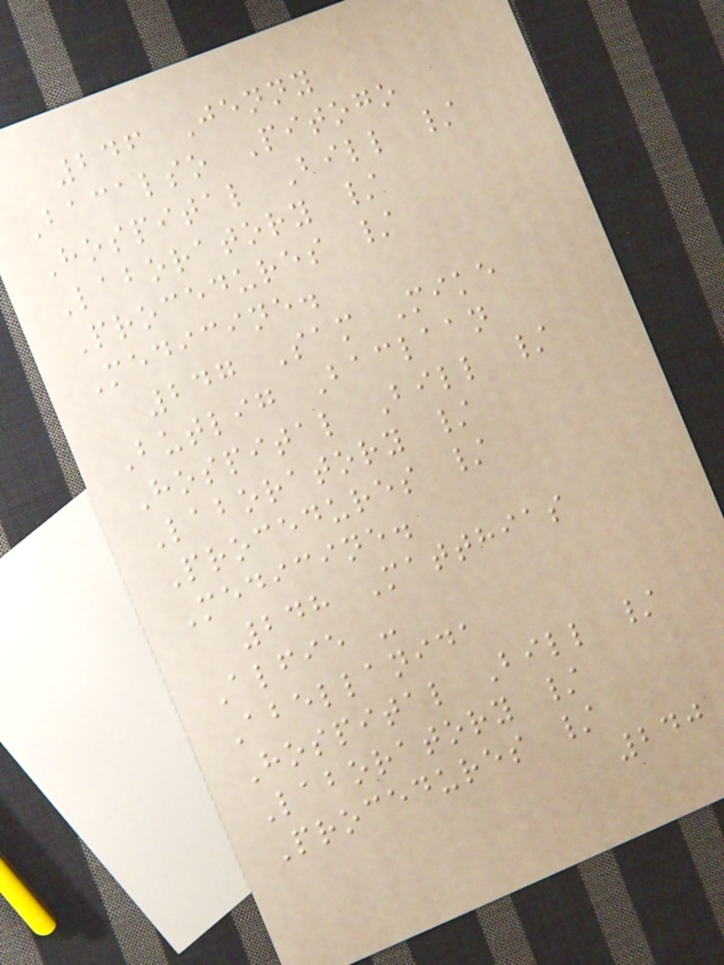246 Jenny
Bacalso Pitogo
Hospital Bill /
Laboratory /
Procedures /
Medicine.
247 Sam Mike
Butlig Baclaan
Hospital Bill /
Laboratory /
Procedures /
Medicine.
248 Matthias
Alfie -
Abellanida
Hospital Bill /
Laboratory /
Procedures /
240
